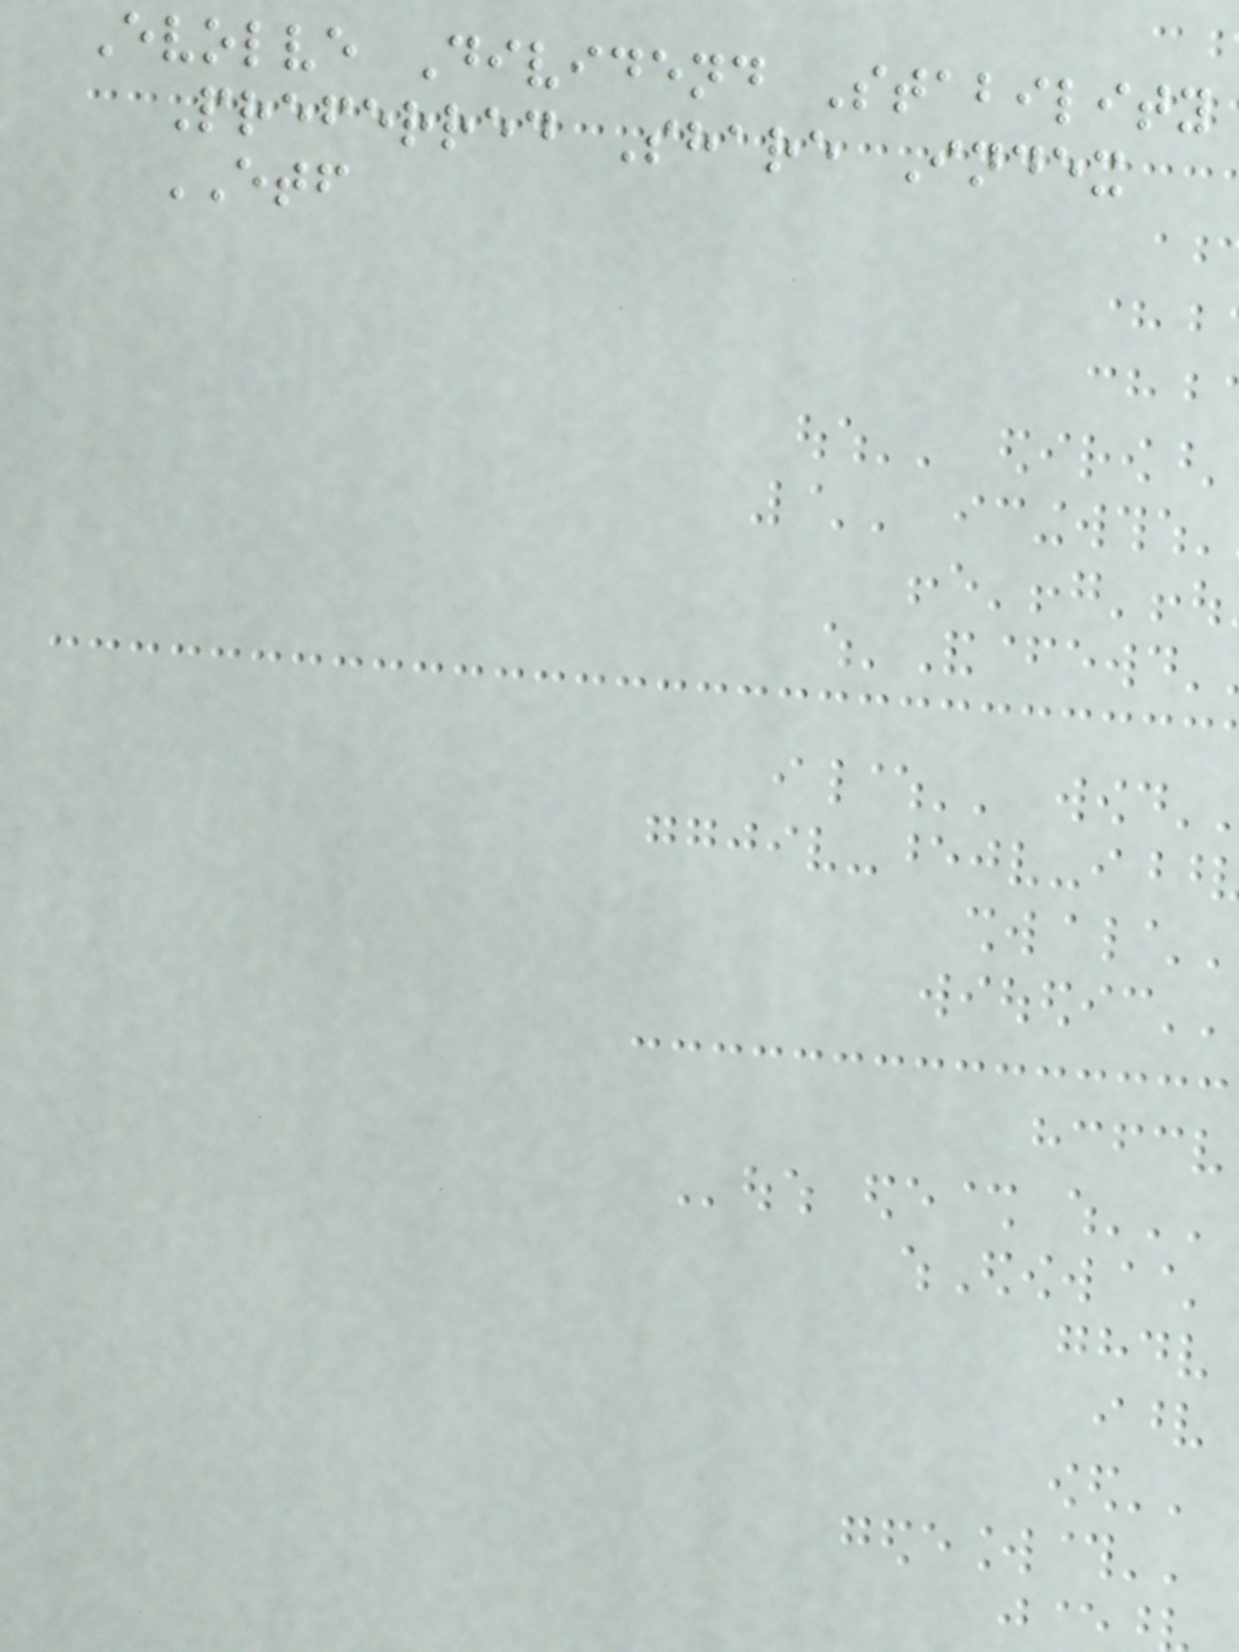Evolve Dividend Stability
Preferred Share Index
ETF
